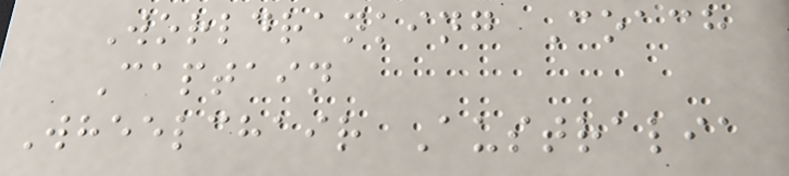Worldranking Coach
Captain
Wheelchair Australia
